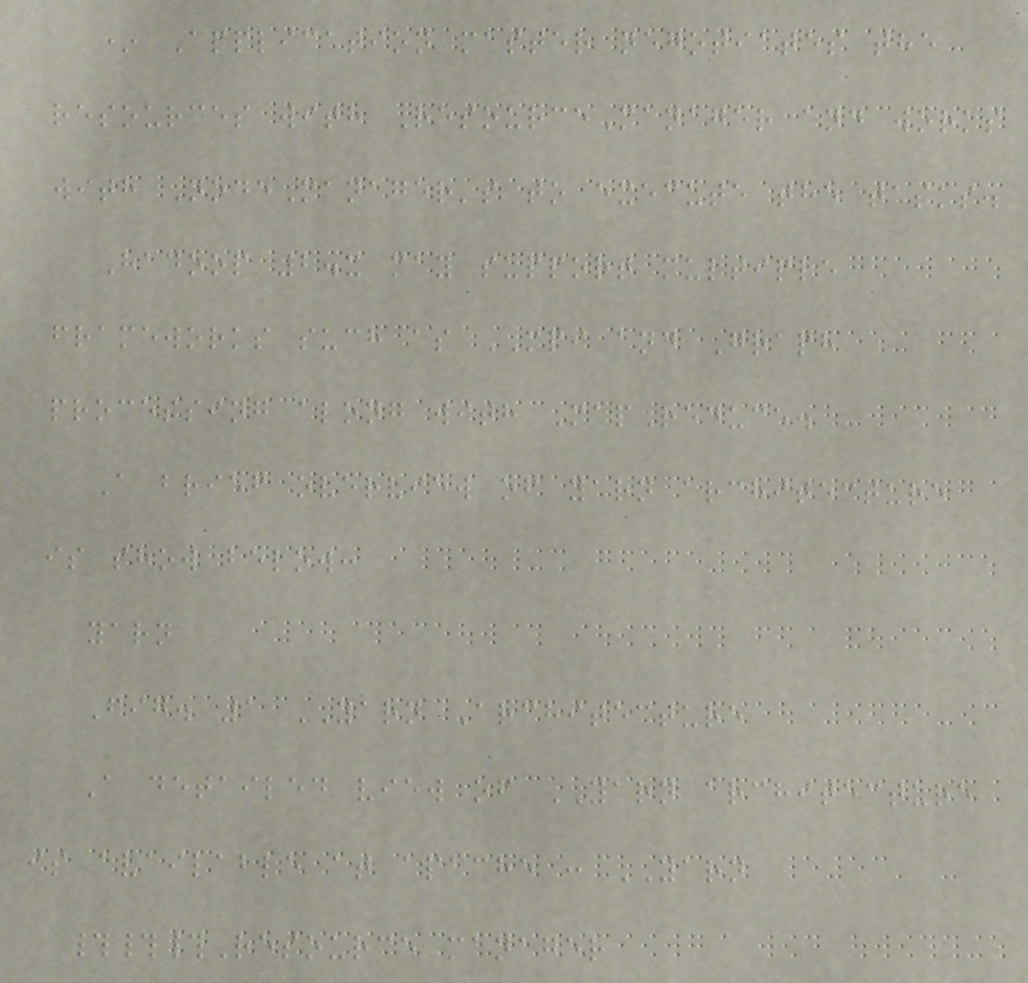* Application master negotiates the
resources with ResourceManager and works
with NodeManager's to execute the tasks.
Hadoop 2.x may support multiple
frameworks such as MPI and Graph
processing along with MapReduce.
A brief overview of yarn architecture
is show below:
yarn
Fig. 1 YARN Architecture
A detailed view of YARN architecture
is available at apache : YARN
###Resource manager
